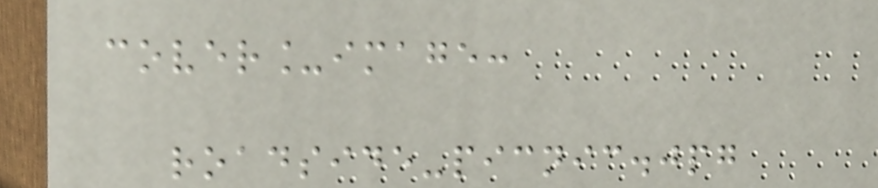cover_image:
roadside-picnic.jpg
